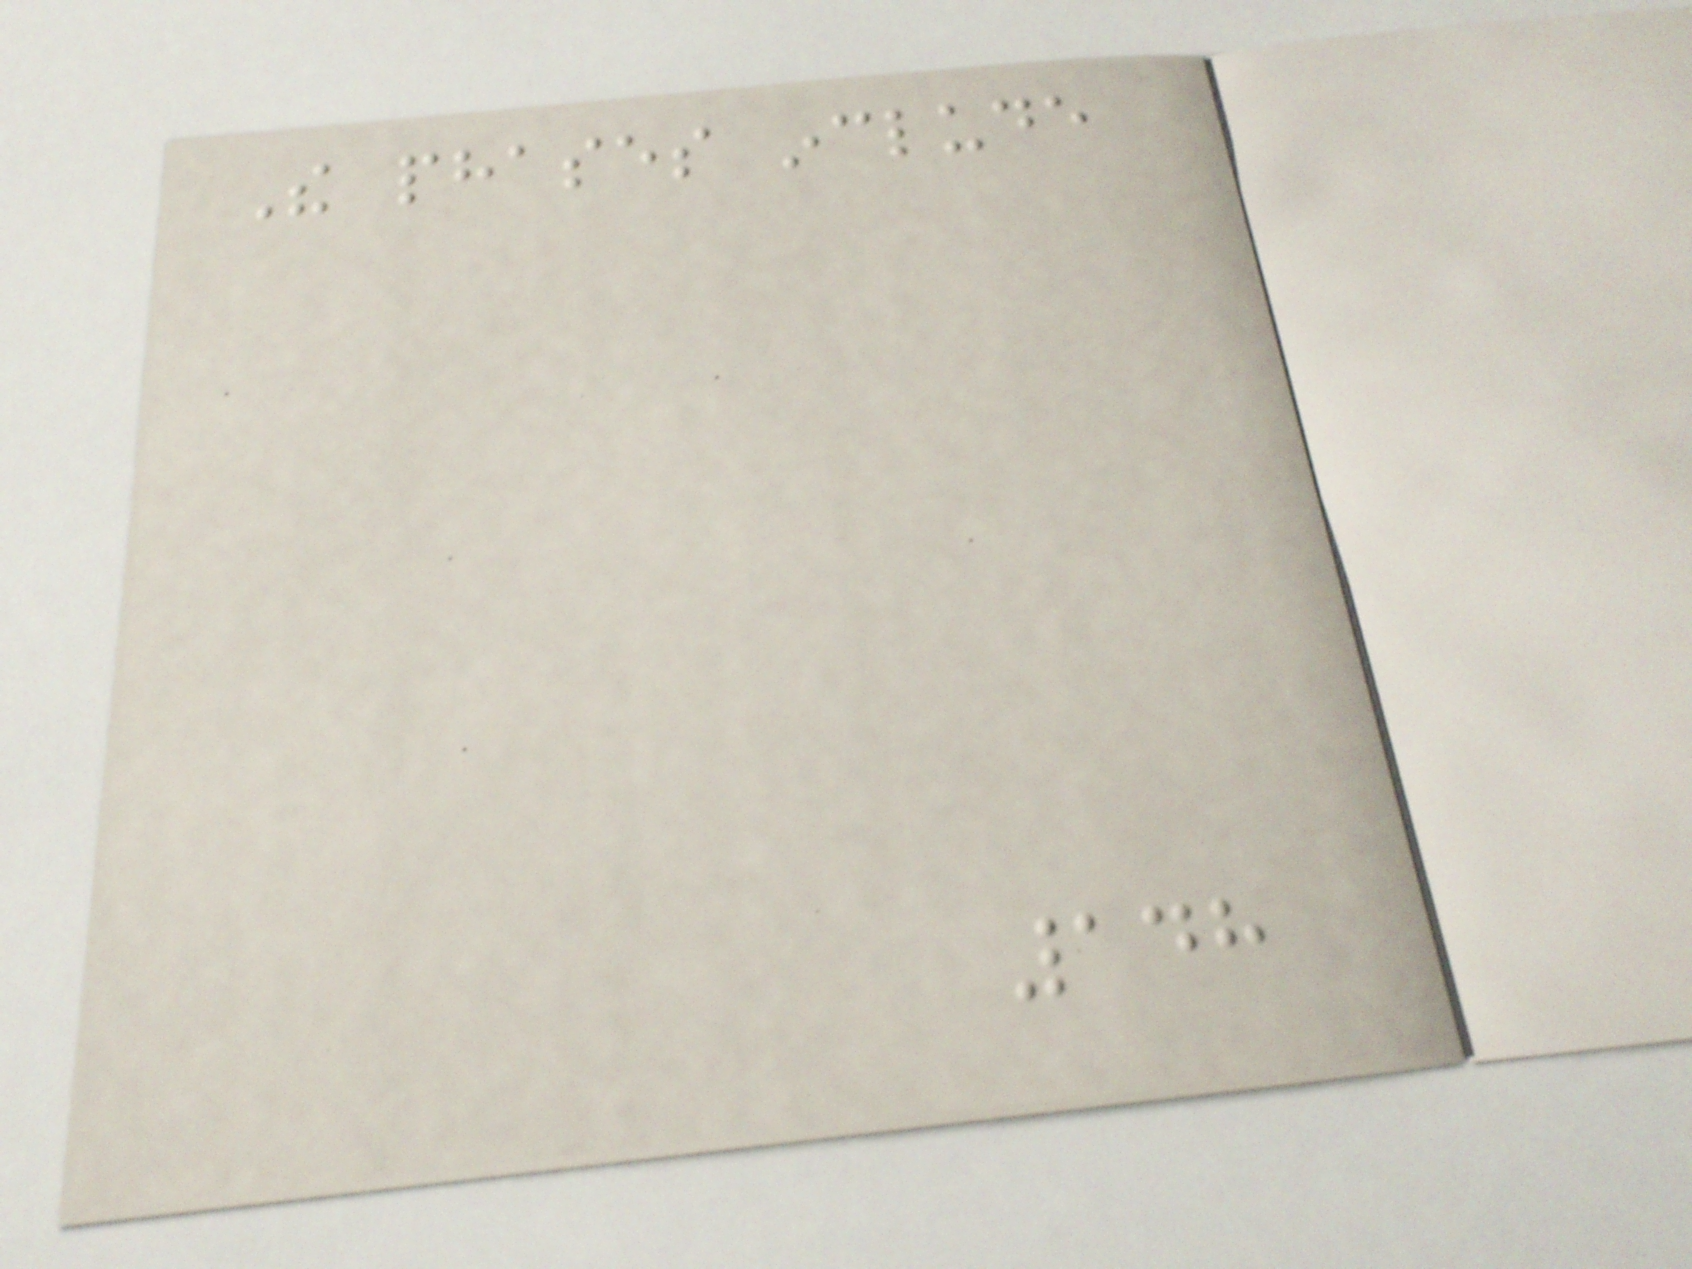The phases include
148
